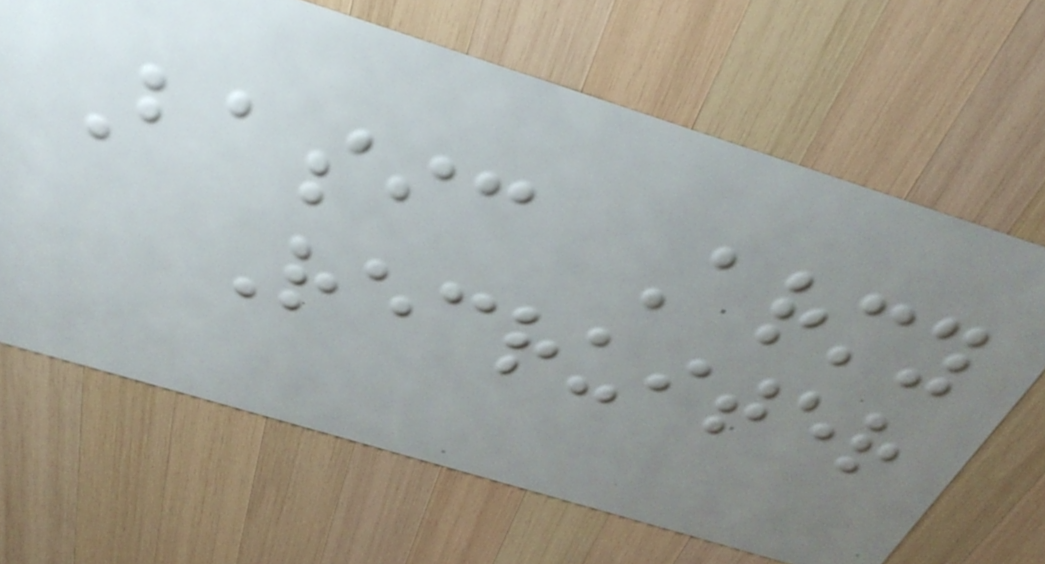Basic Army
Recruiter
